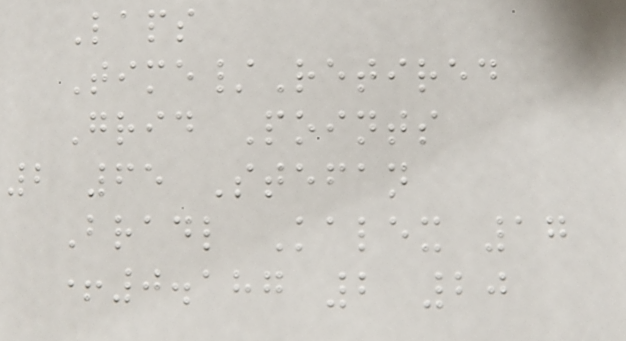Laps
Time/Retired
Grid Points
2 65 Stefan
Bradl Kalex 17
+0.187 2 20
